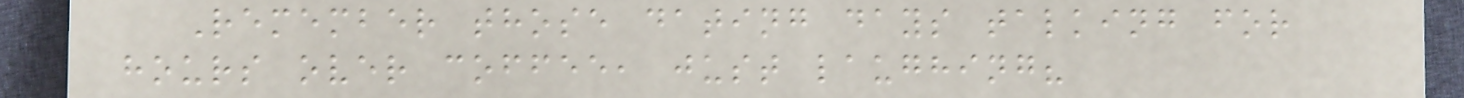Remember those dating days talking for
hours over coffee, just laughing?
